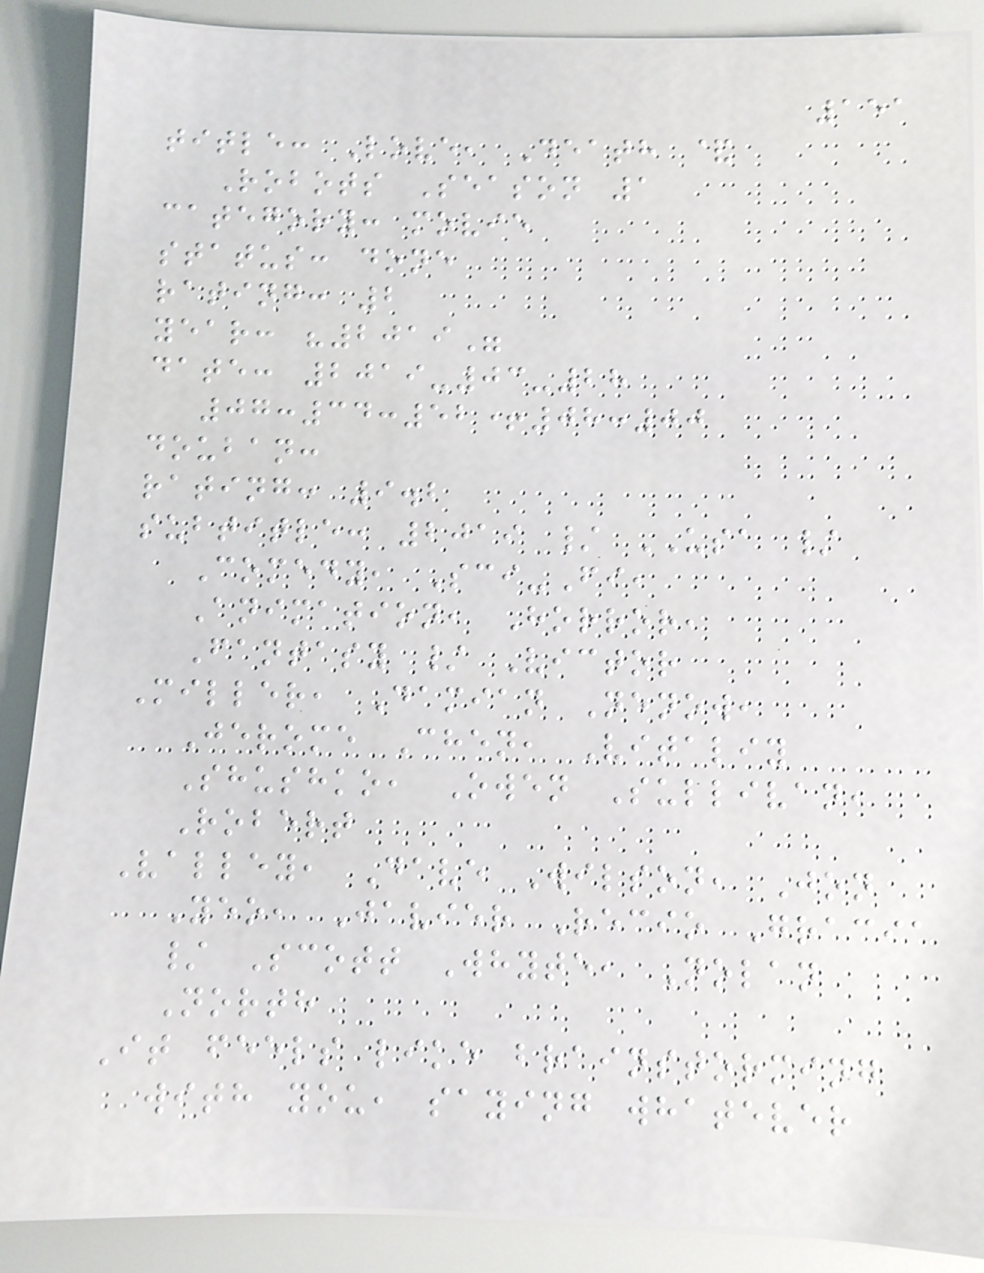151
title: Love, Death &
Robots Season 1
category: movie
status: done
rating: 2
year: "2019"
date: 2019-03-28
07:34:52+08:00
douban:
rating: 9.2
subtitle: 2019 / USA /
Comedy, Sci-Fi,
Animation, Horror,
Fantasy / Victor
Miller, Damian Nenow,
Jerome Chen, Vitaliy
Shushko, Owen Sullivan,
Robert
Valley, Dave Wilson, Jon
Yeo, Javier Recio Gracia
/ Scott Whyte, Nolan
North
It feels like brainstorming
with you, saying whatever
